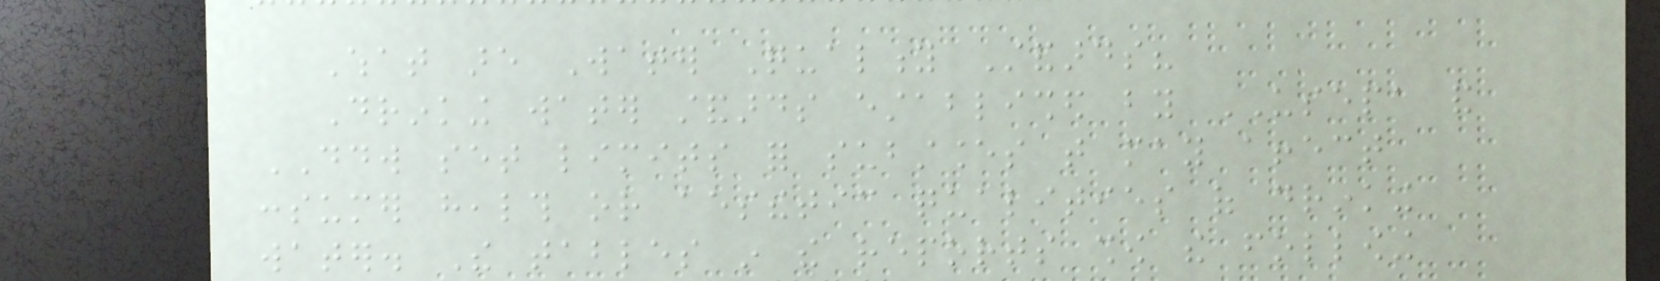What are Water Quality Standards?
Drinking water standards established by USEPA and
DDW set limits for substances that may affect
consumer health or aesthetic qualities of drinking
water. The tables in the reports show the following
